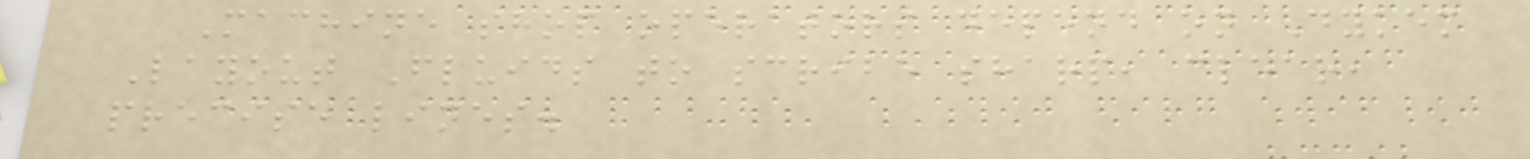Machine shop operators depend on Dykem
Layout Fluids to scribe sharp, clear,
precise lines.
